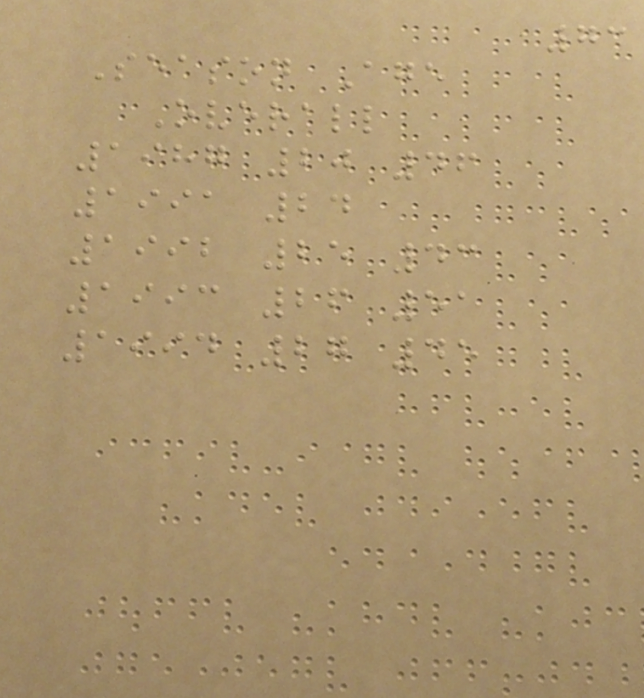73
Season Age
Overall
1987 20 46
1991 24
1992 25 43
1993 26 51
1994 27 45
